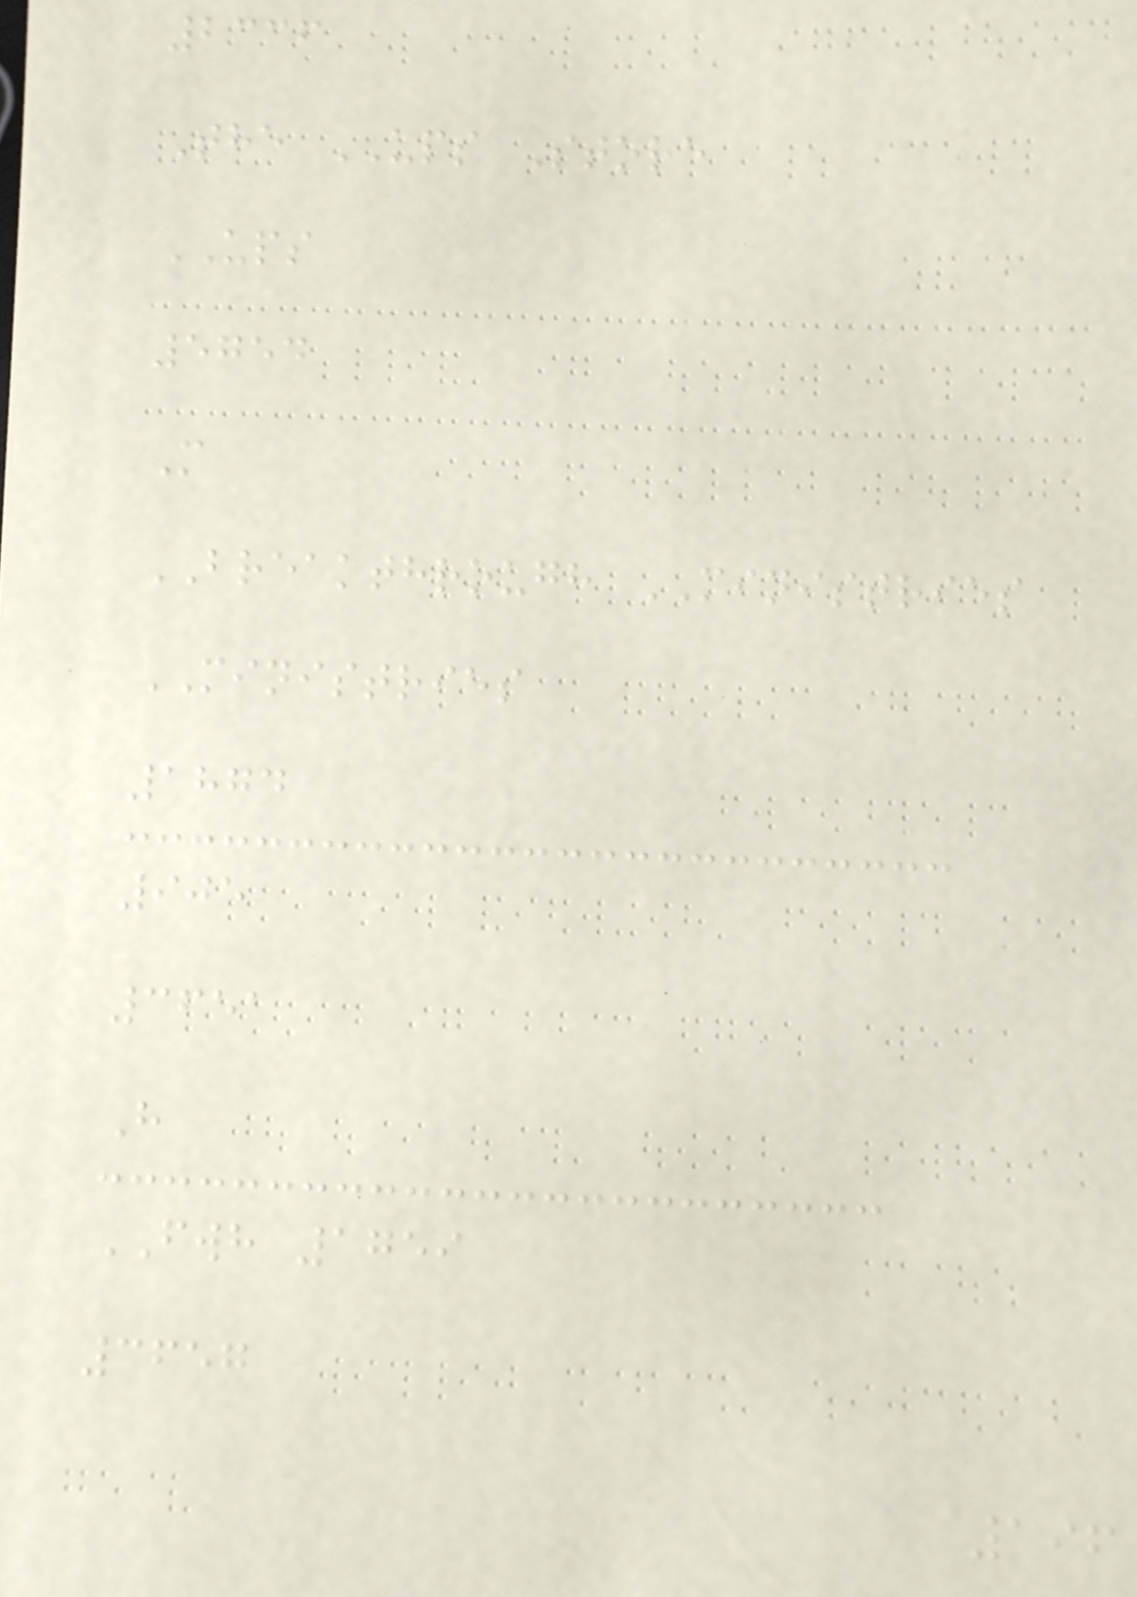2336
The UPS Store
UPS
5754
M
BREAKTHROUGH MINISTRIES
MINISTRIES
1874
905
3651
H
FWH 1759
3657
196
